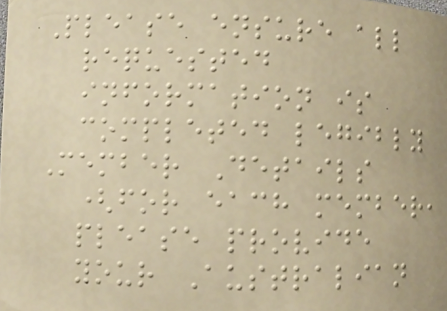Please ensure all
requested
information is
completed legibly
Member Details
(for each member,
please provide
your Australian
